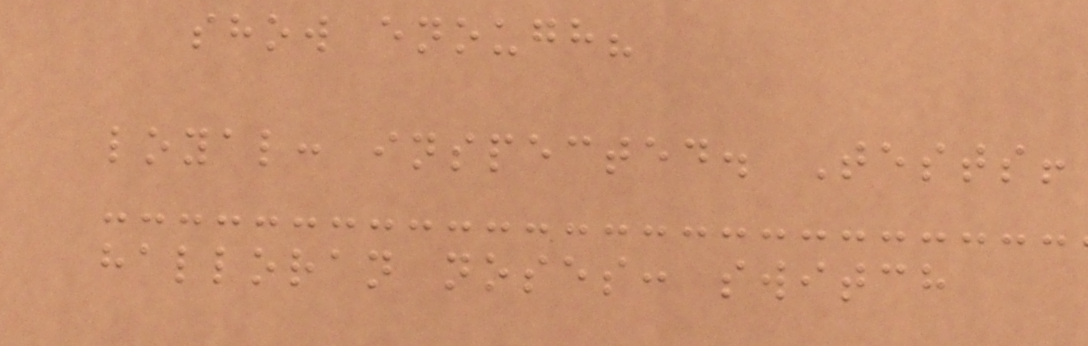show enough?
loyal: inspected. Tests!
halloran noses: switch
